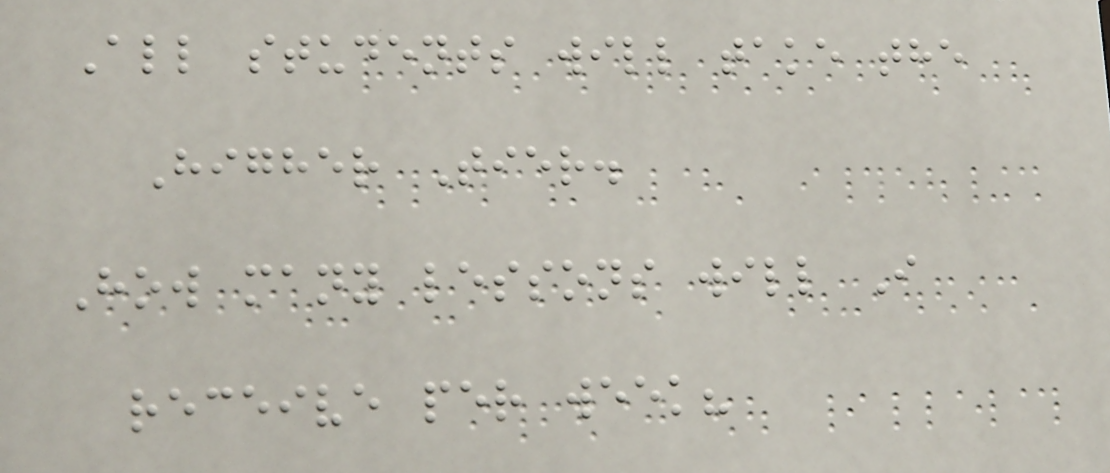All students will take the
Higher Tier.
How many lessons will I
receive per week?
